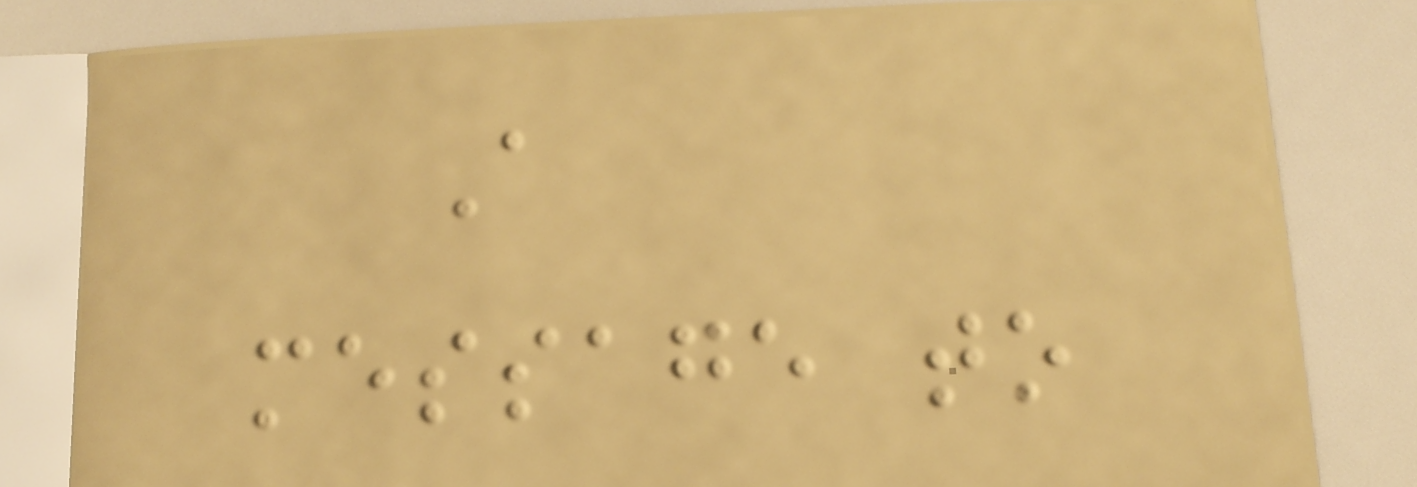A
message to
